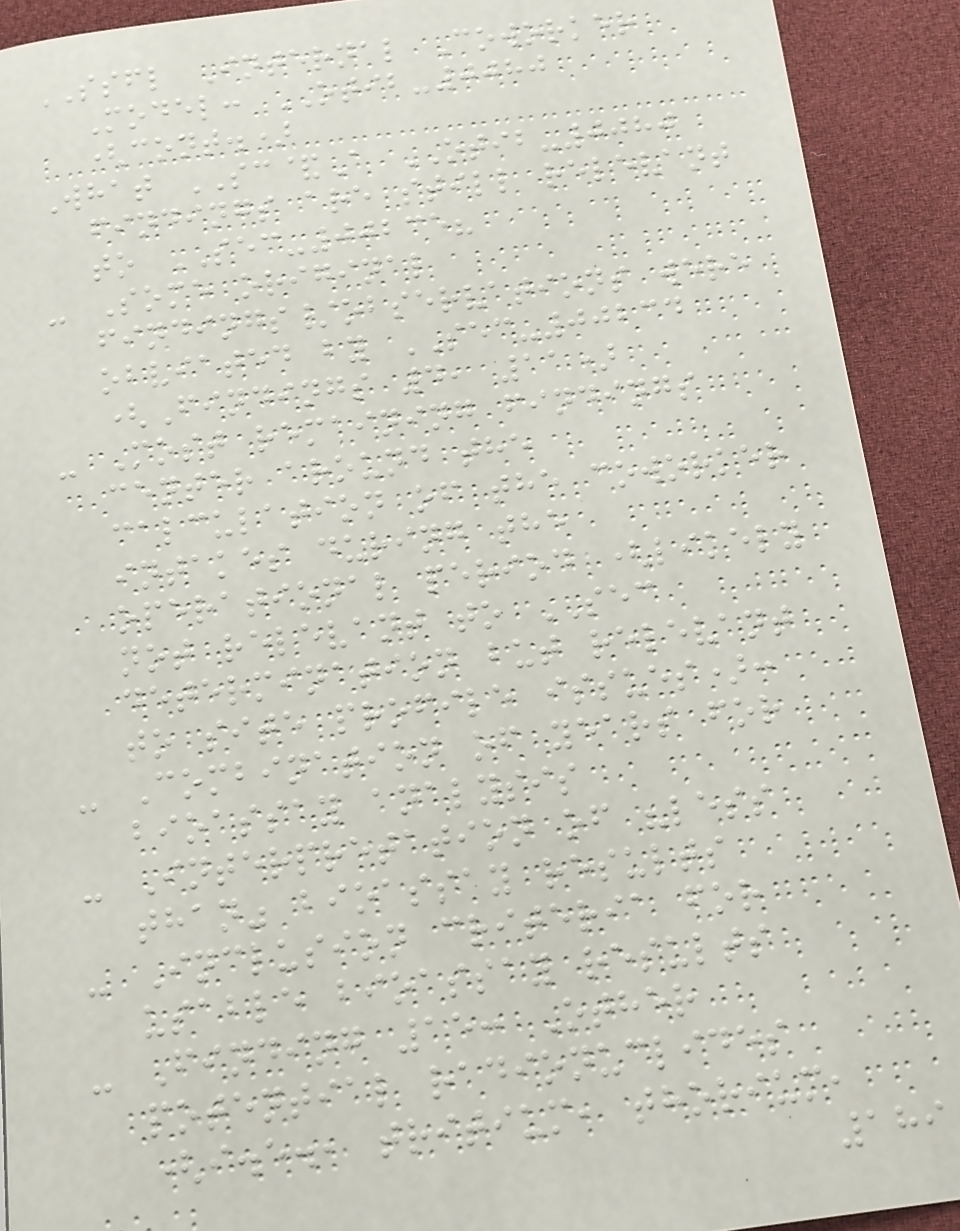SSFL Internal Coworker
Model: OTIB-0080
(cont.)
What SC&A OTIB-0080
findings are still relevant
to SEC-00235?
- Some original
findings/observations were
obviated by SEC-00234
(Findings 4, 11)
- Most remaining findings
center around the
calculation of the coworker
intakes during the
operational period (likely
not relevant to SEC
determination but relevant
to site profile issues):
- Combination of years for
bioassay analysis
- Interpretation of "less
than" bioassay results
- Inclusion criteria for
usable bioassay results
- Finding 15: Other
potential radionuclides
(i.e., tritium, thorium,
189
